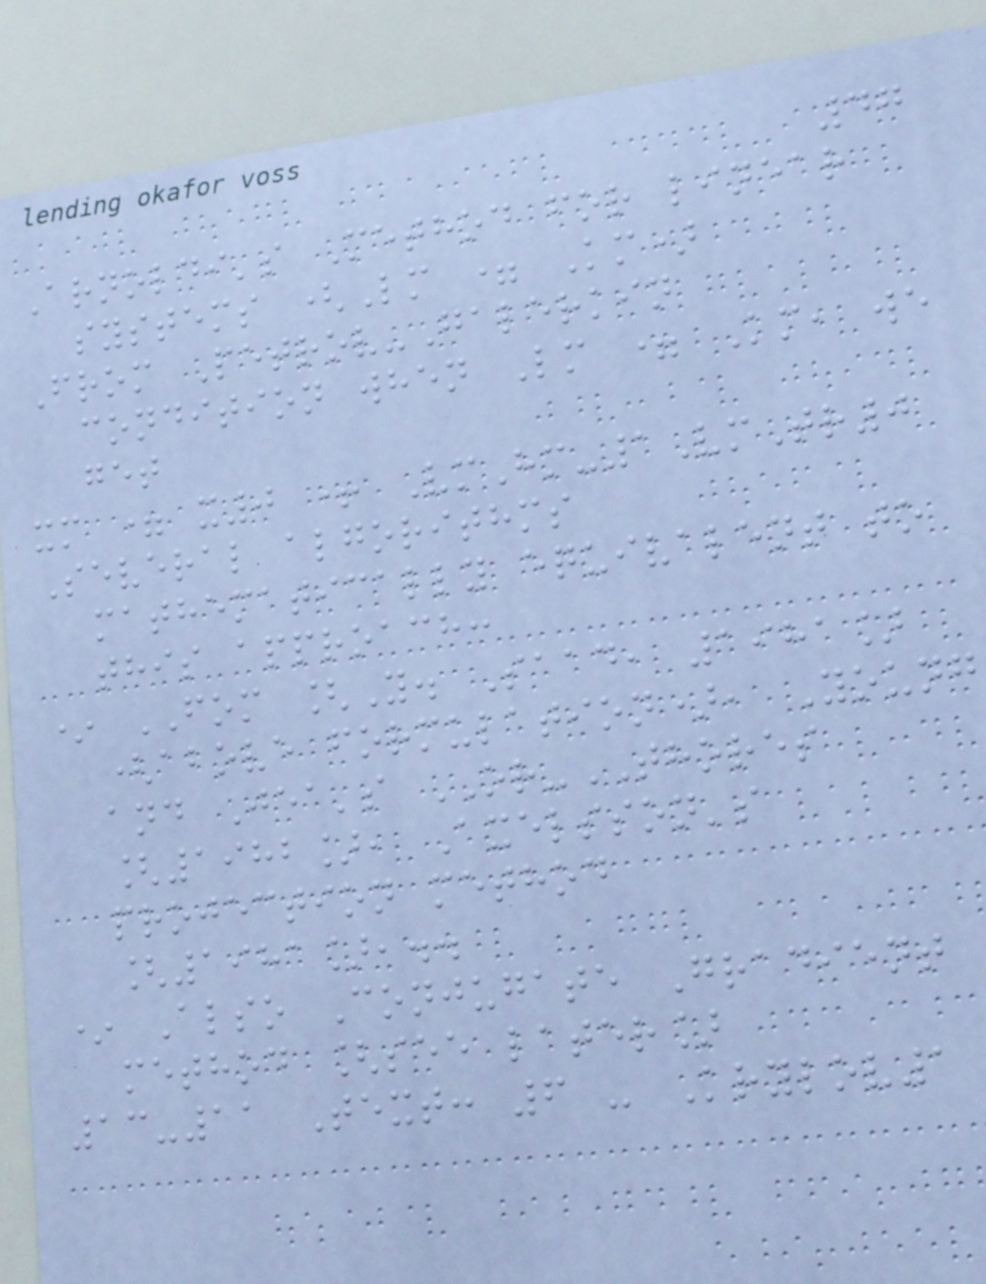47
Arnoldi's Method for linear
systems (Lm = Km)
From Petrov-Galerkin
condition when Lm = Km, we
get
xm = x0 + VmHm-1VmTr0
Several algorithms
mathematically equivalent to
this approach:
* FOM [Y. Saad, 1981]
(above formulation), Young
and Jea's OR-THORES
[1982], Axelsson's
projection method
[1981],..
* Also Conjugate Gradient
method [see later]
13-11 Text: 6 - Krylov1
